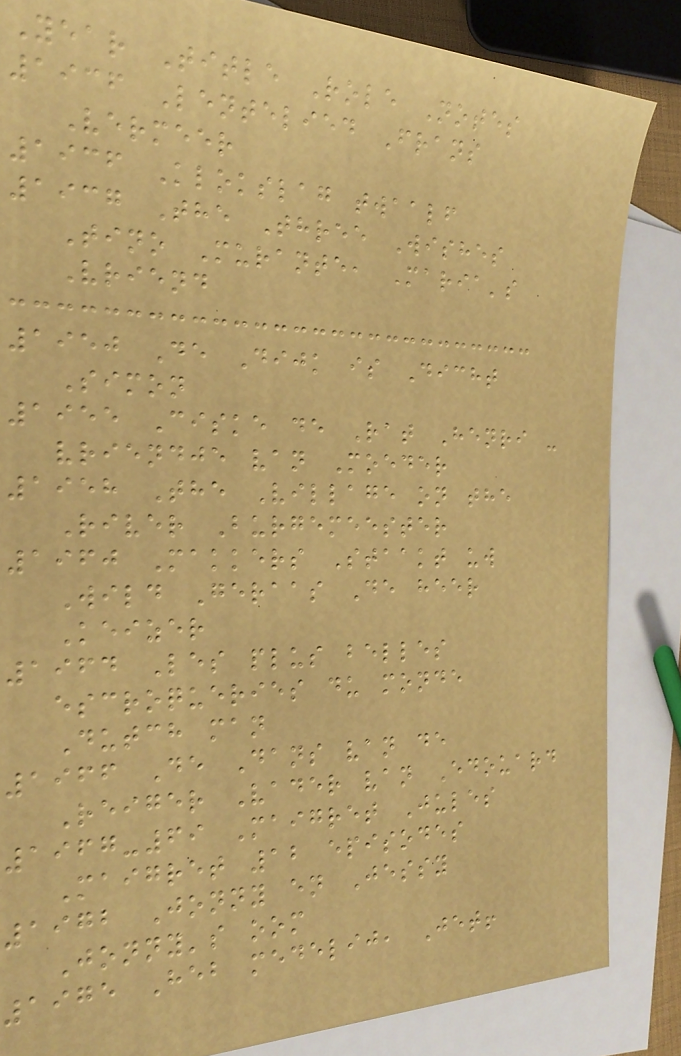Year Title Role Notes
1936 Lentelied Frans
Vermeer
1936 Klokslag twaalf
1937 The Three Wishes
Tino Murante, Maria's
Vriend
1950 De Dijk is Dicht
Simon
1955 Ciske de Rat Henri -
vriendje van Moeder
1958 The Village on the
River Burgemeester
1960 Makkers Staakt uw
Wild Geraas De heer
Keizer
1964 Les plus belles
escroqueries du monde
Dutch man
1966 De Dans van de
Reiger Vader van Edouard
1967-69 Maigret Jules
Maigret 12 episodes
1972 Jonny en Jessy
Jonny's oom
1975 Heb medelij, Jet!
